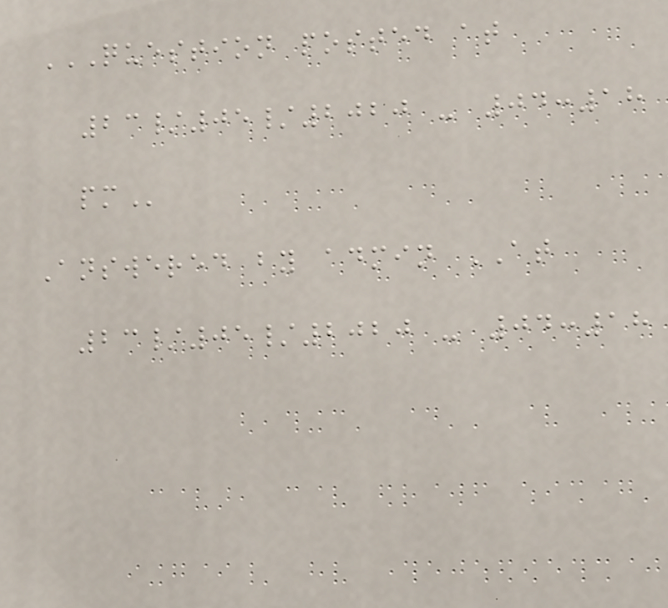QUESTION POSTED AT
23/05/2020 - 04:18
PM
Answered by admin AT
23/05/2020 - 04:18
